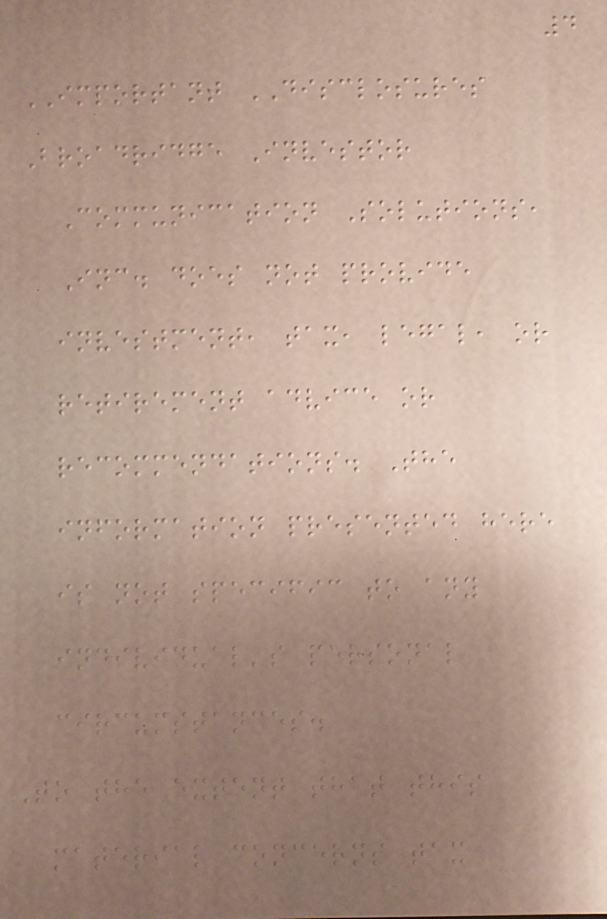4
IMPORTANT DISCLOSURES
Broadridge Investor
Communication Solutions,
Inc. does not provide
investment, tax, legal, or
retirement advice or
recommendations. The
information presented here
is not specific to any
individual's personal
circumstances.
To the extent that this
material concerns tax
